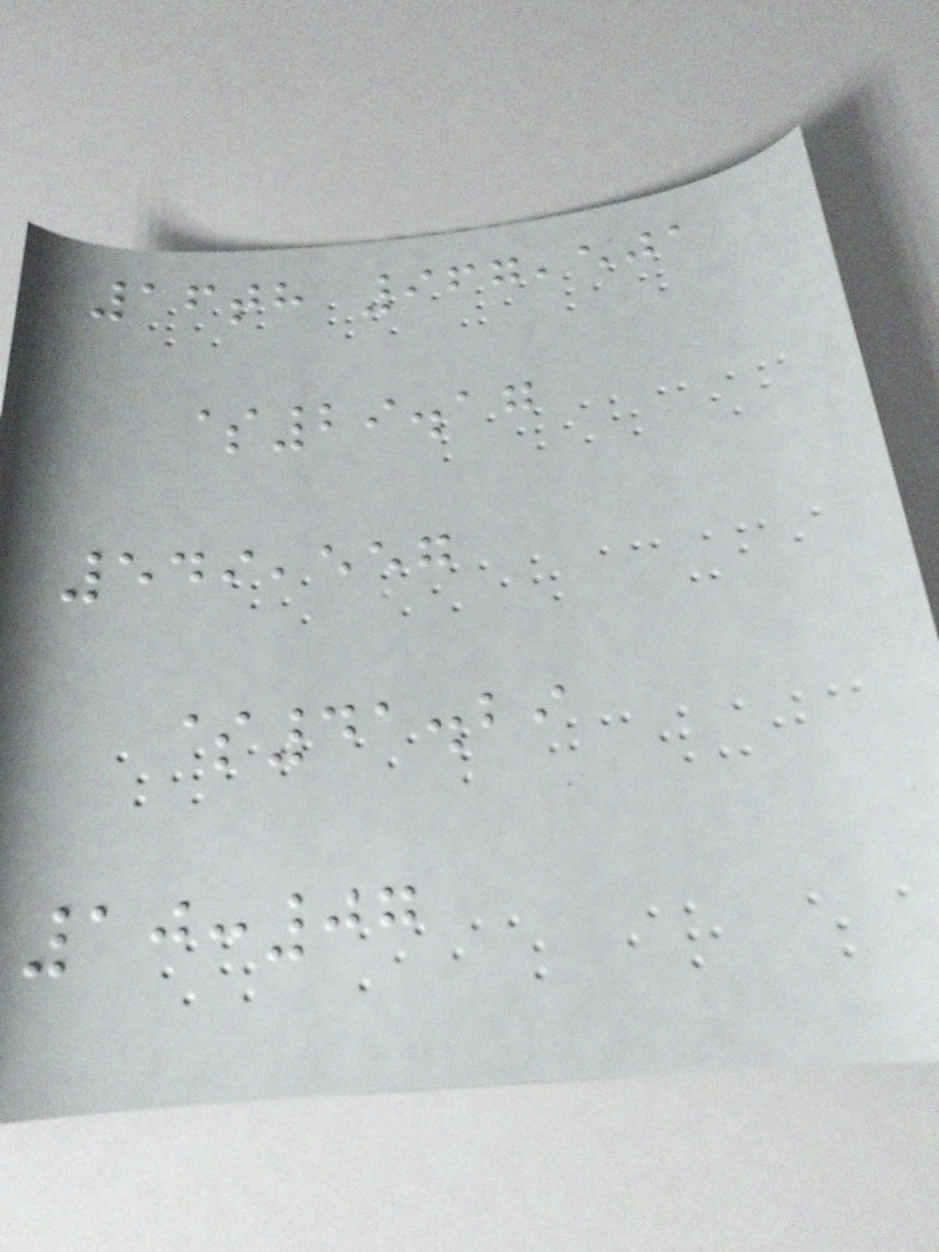16th 967,501
$29.17
549,557
$41.29
10:07
